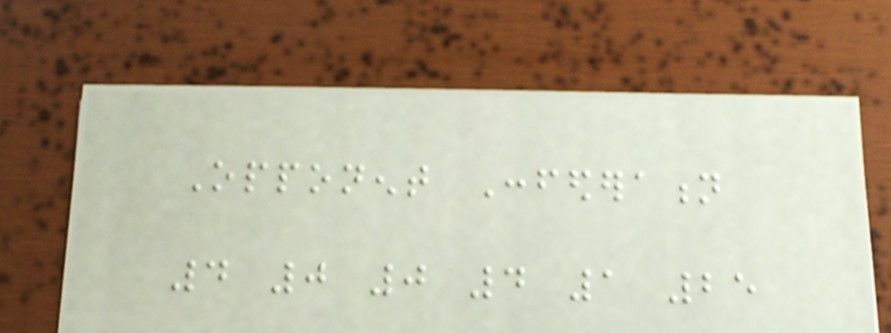Opponent Confederation
4 0 0 4 1 25
